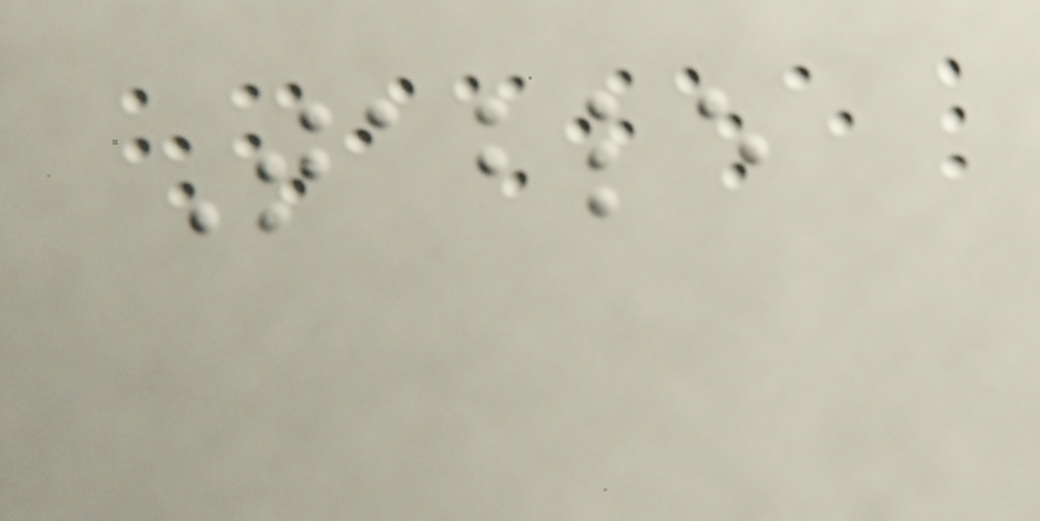Table
